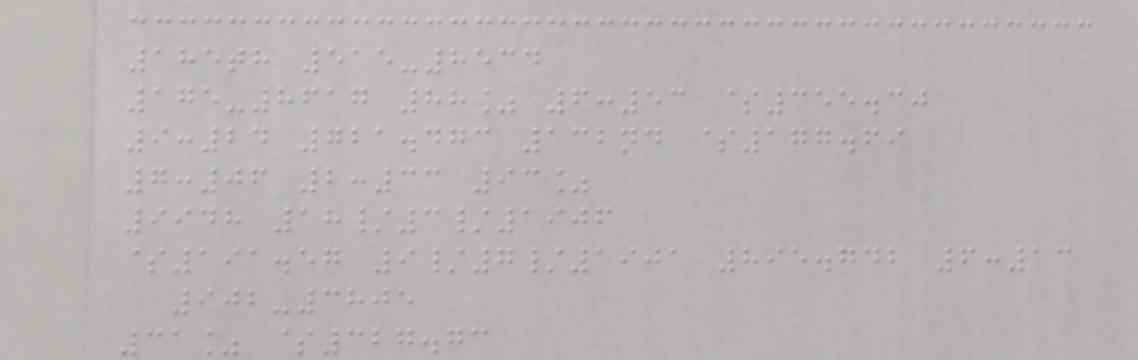185th 515-8534
175-8617 88% 6:53 $355.30
9:24 721.473 132nd $177.69
7:06 2:33 93%
9948 18/3/1906
$191.57 9/7/1901 895.742 6:13
902-3805
31% $327.73
